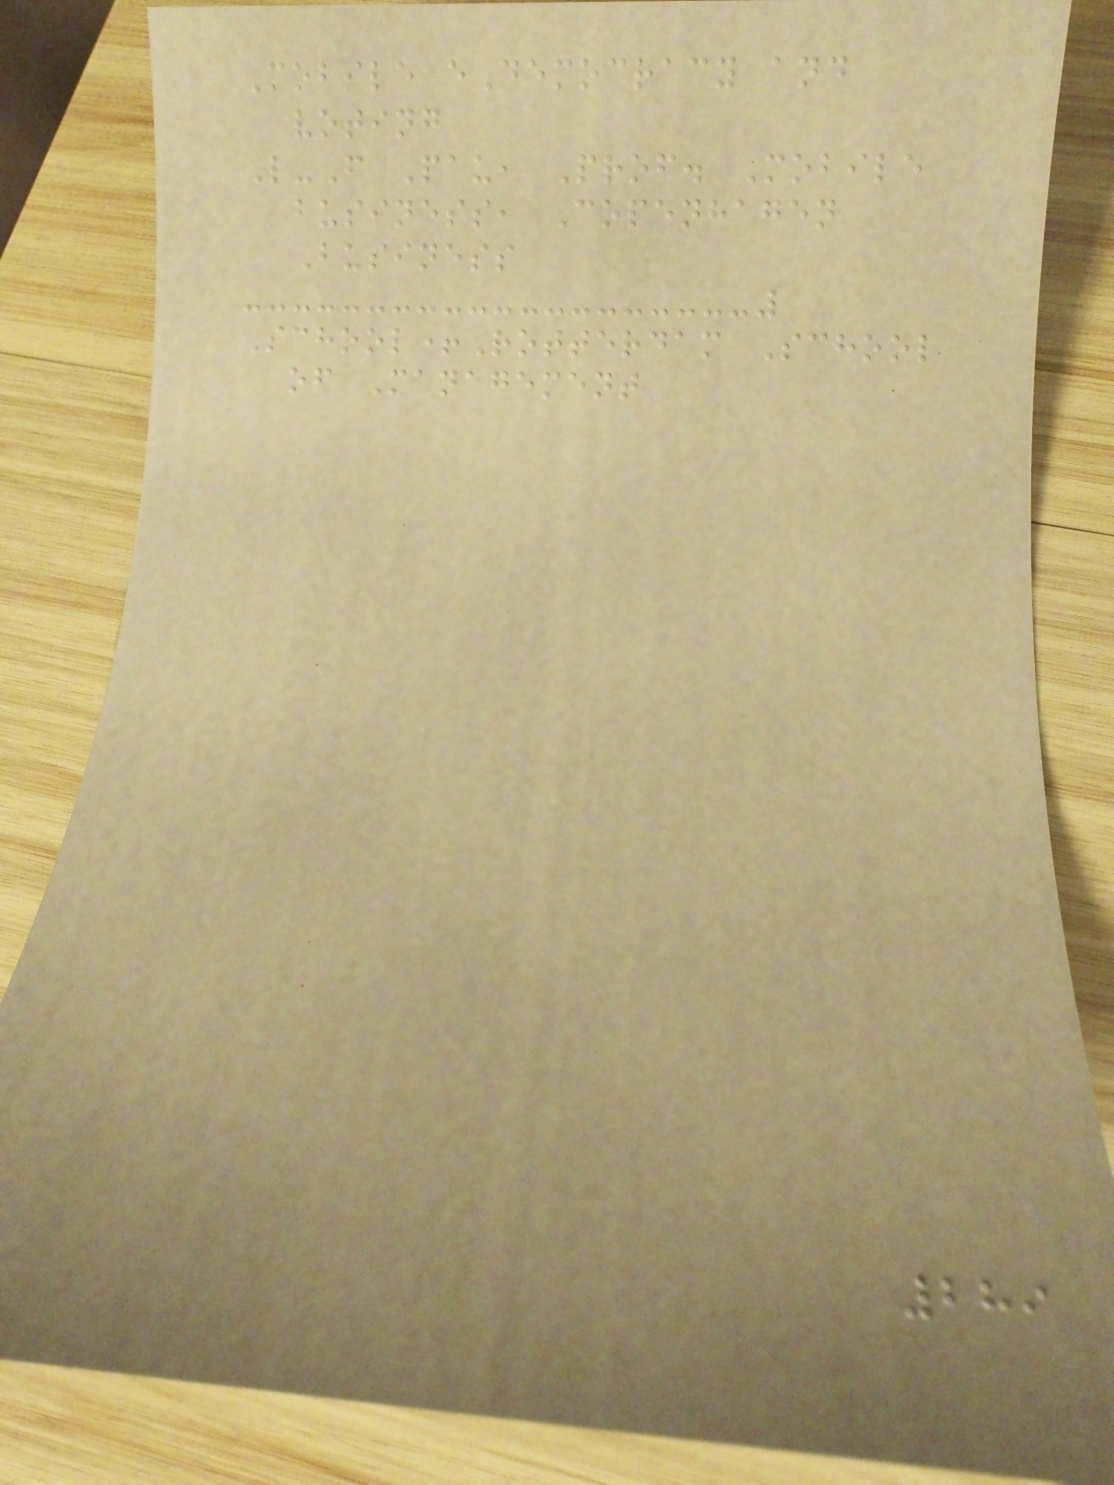Mobile eDemocracy and
voting
L-F Pau, Prof. Mobile
business, Copenhagen
Business
School+Rotterdam School
of Management
289
